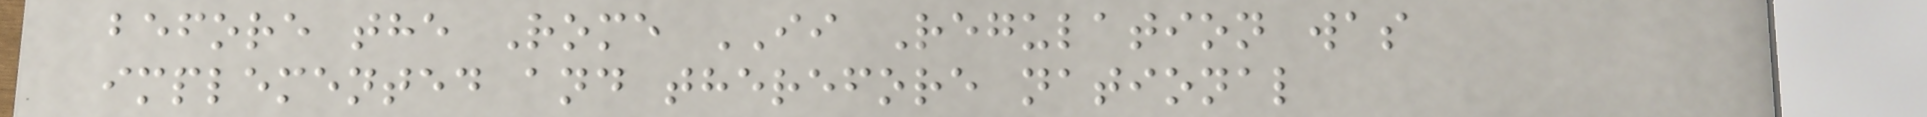before the Rome II Regulation was
implemented and therefore national
